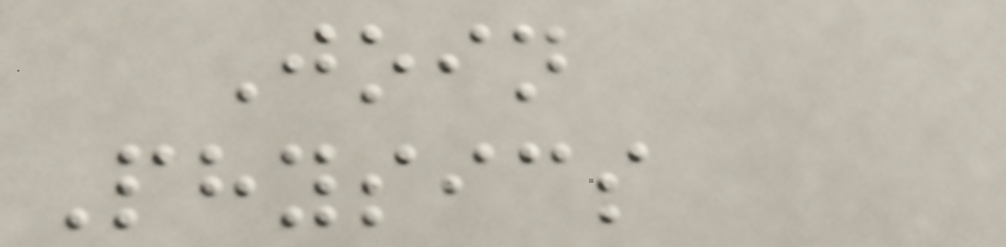Join
Physics
